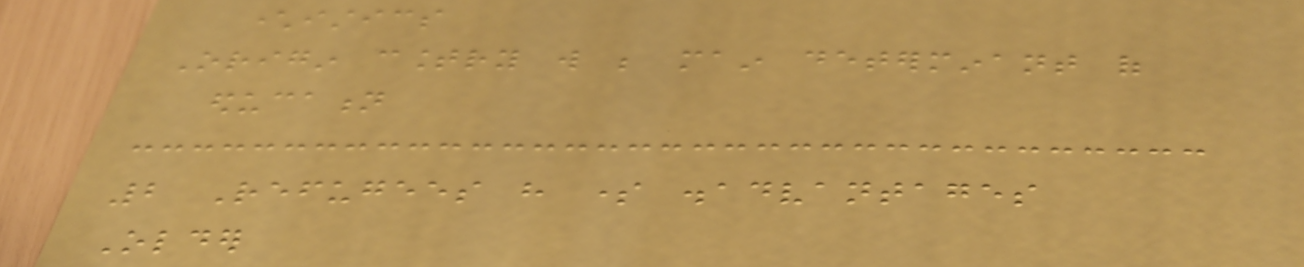characteristics
Origin country will be main determinant of
education
2 Refugees have some disadvantages
Older
